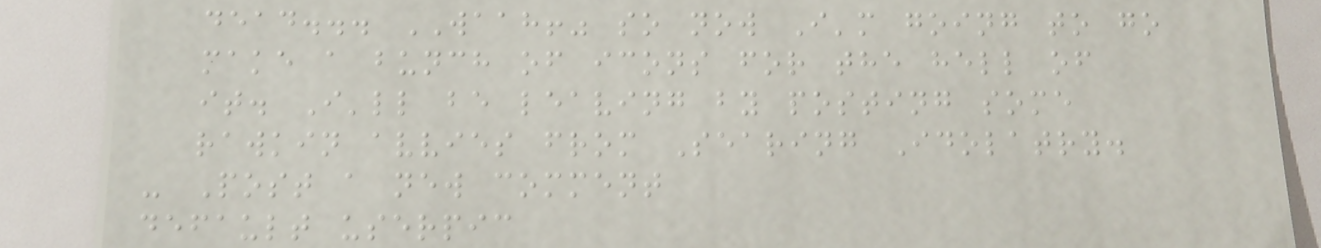dead... WAAH!" so now I'm going to go
make a bunch of icons for the hell of
it. I'll be leaving by posting some
rawkin avvies from Searing Idolatry.
- Post a new comment
default userpic
